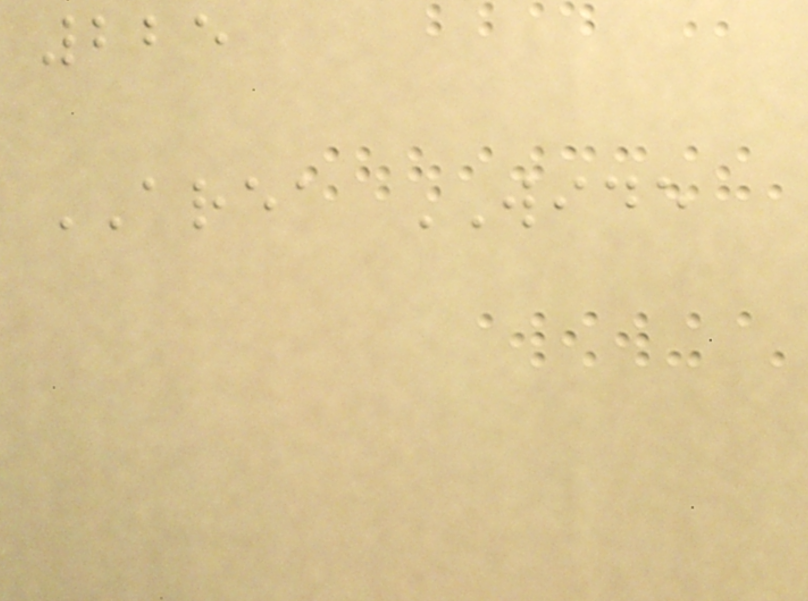225
AREA WIDE
